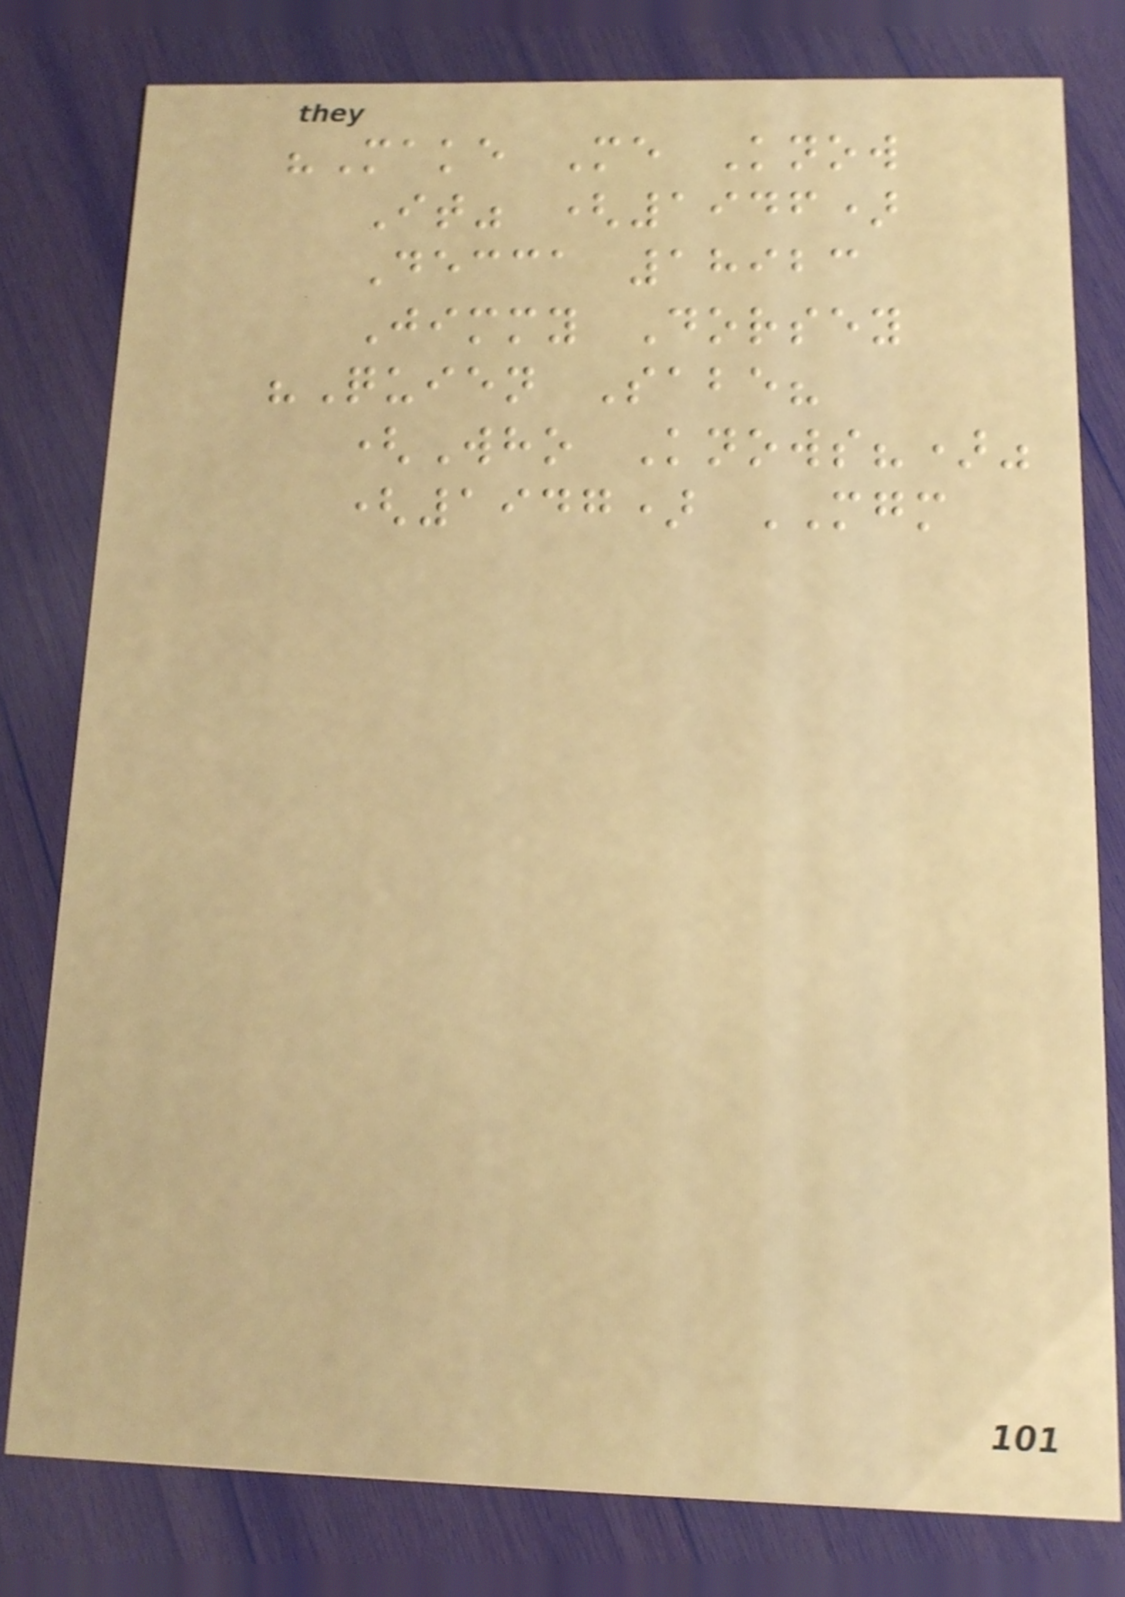"Make Me Know
It" (1946)
Decca 18923
Jimmy Dorsey
"Quien Sabe?
(Who Knows?)"
(1947) MGM
